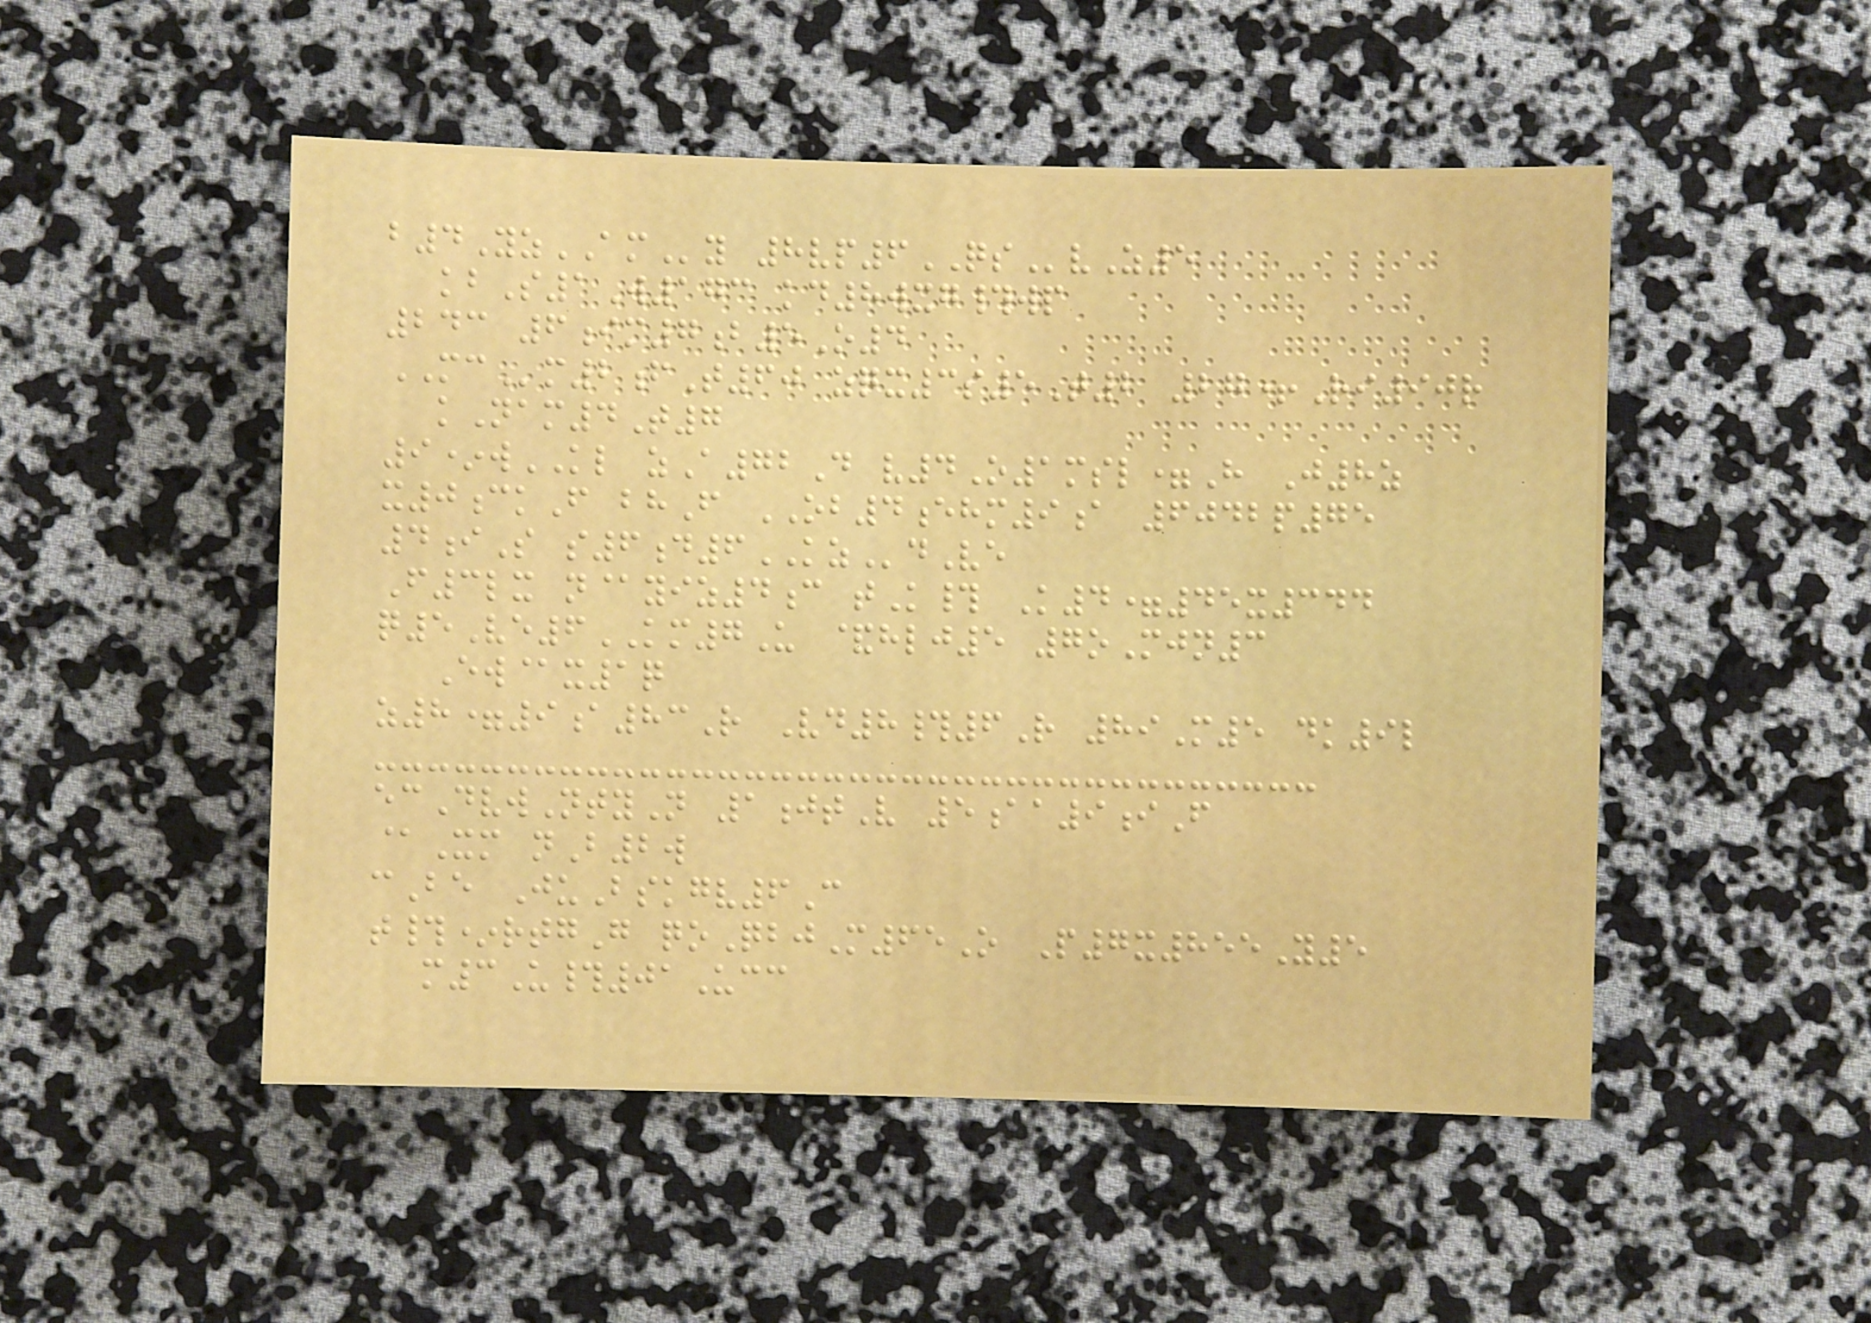b4YzAMy 8vp6QSvZ5
kbS1W173 kd8wxg#wp
243 6im7b5O4
MCm2fT60 zqx3s5T2 27+Ri90r
kNam4T7
9*wKL zA72D v4O1msl=H J8z
x0ckF bhF OB4ehm9a 6042p75
4iS s6d6KZdVe
F3lx n@yiz4c tK# K4=45x344
q5Ve6KM7U &hlj5 7oMjn3
Ew@x1q
z8=9a83R Vd8#6R 89M5 dk9l
ecDvwNtyN 1jtV 5aa9iF
@Xm nB2w
cBe JuBskgv6C
t#*rtgG qoQbjM65O P7x855Y5
m3U#01Ucc
